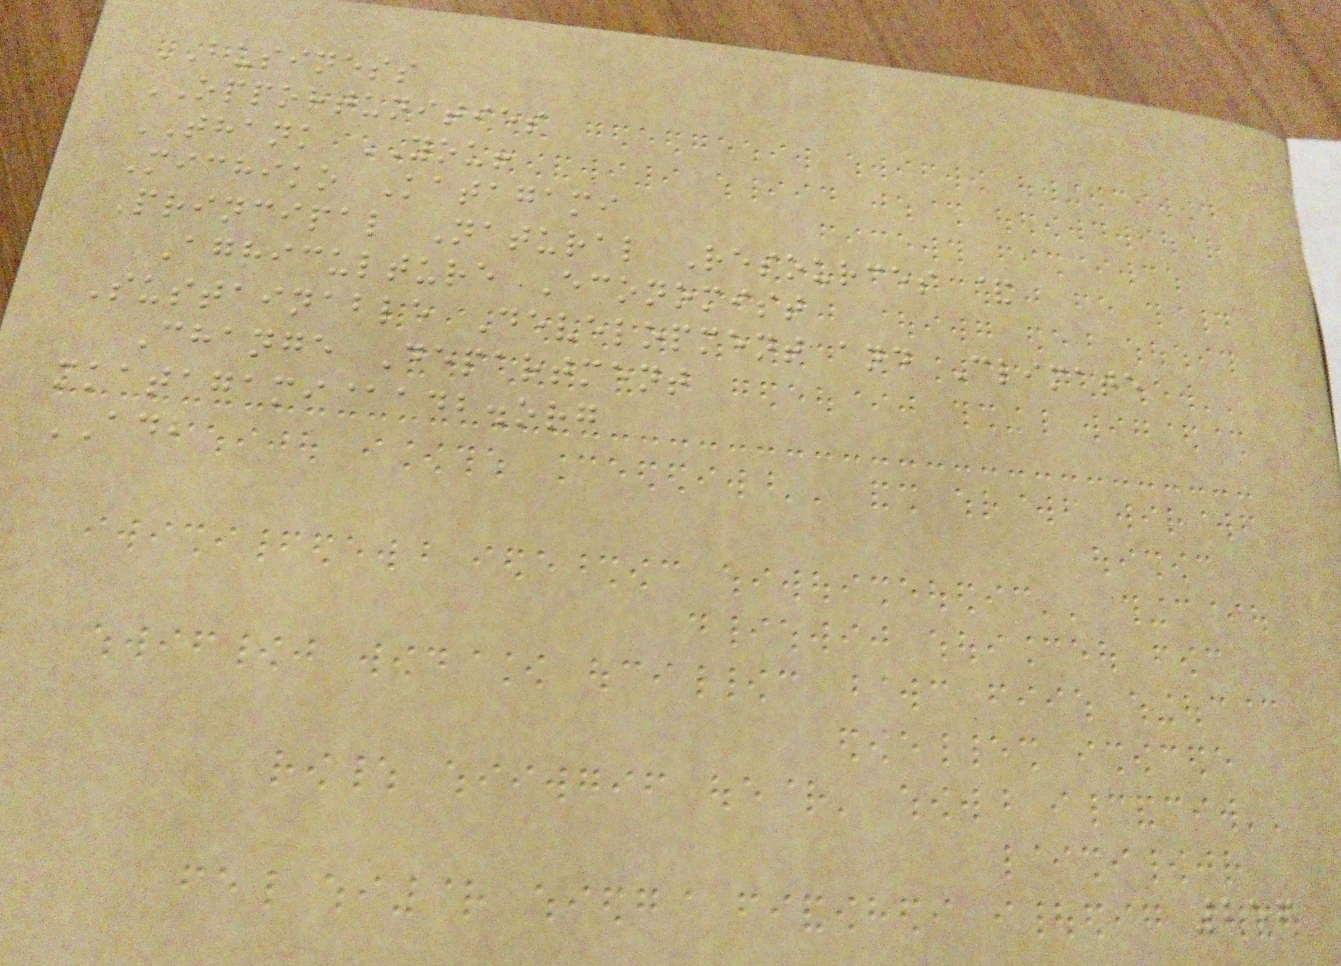BUSINESS
OPPORTUNITIES
THANK YOU!
Michiko Katagami
Principal Natural Resources &
Agriculture Economist
Sustainable Development and Climate
Change Department
mkatagami@adb.org
ADB
256
